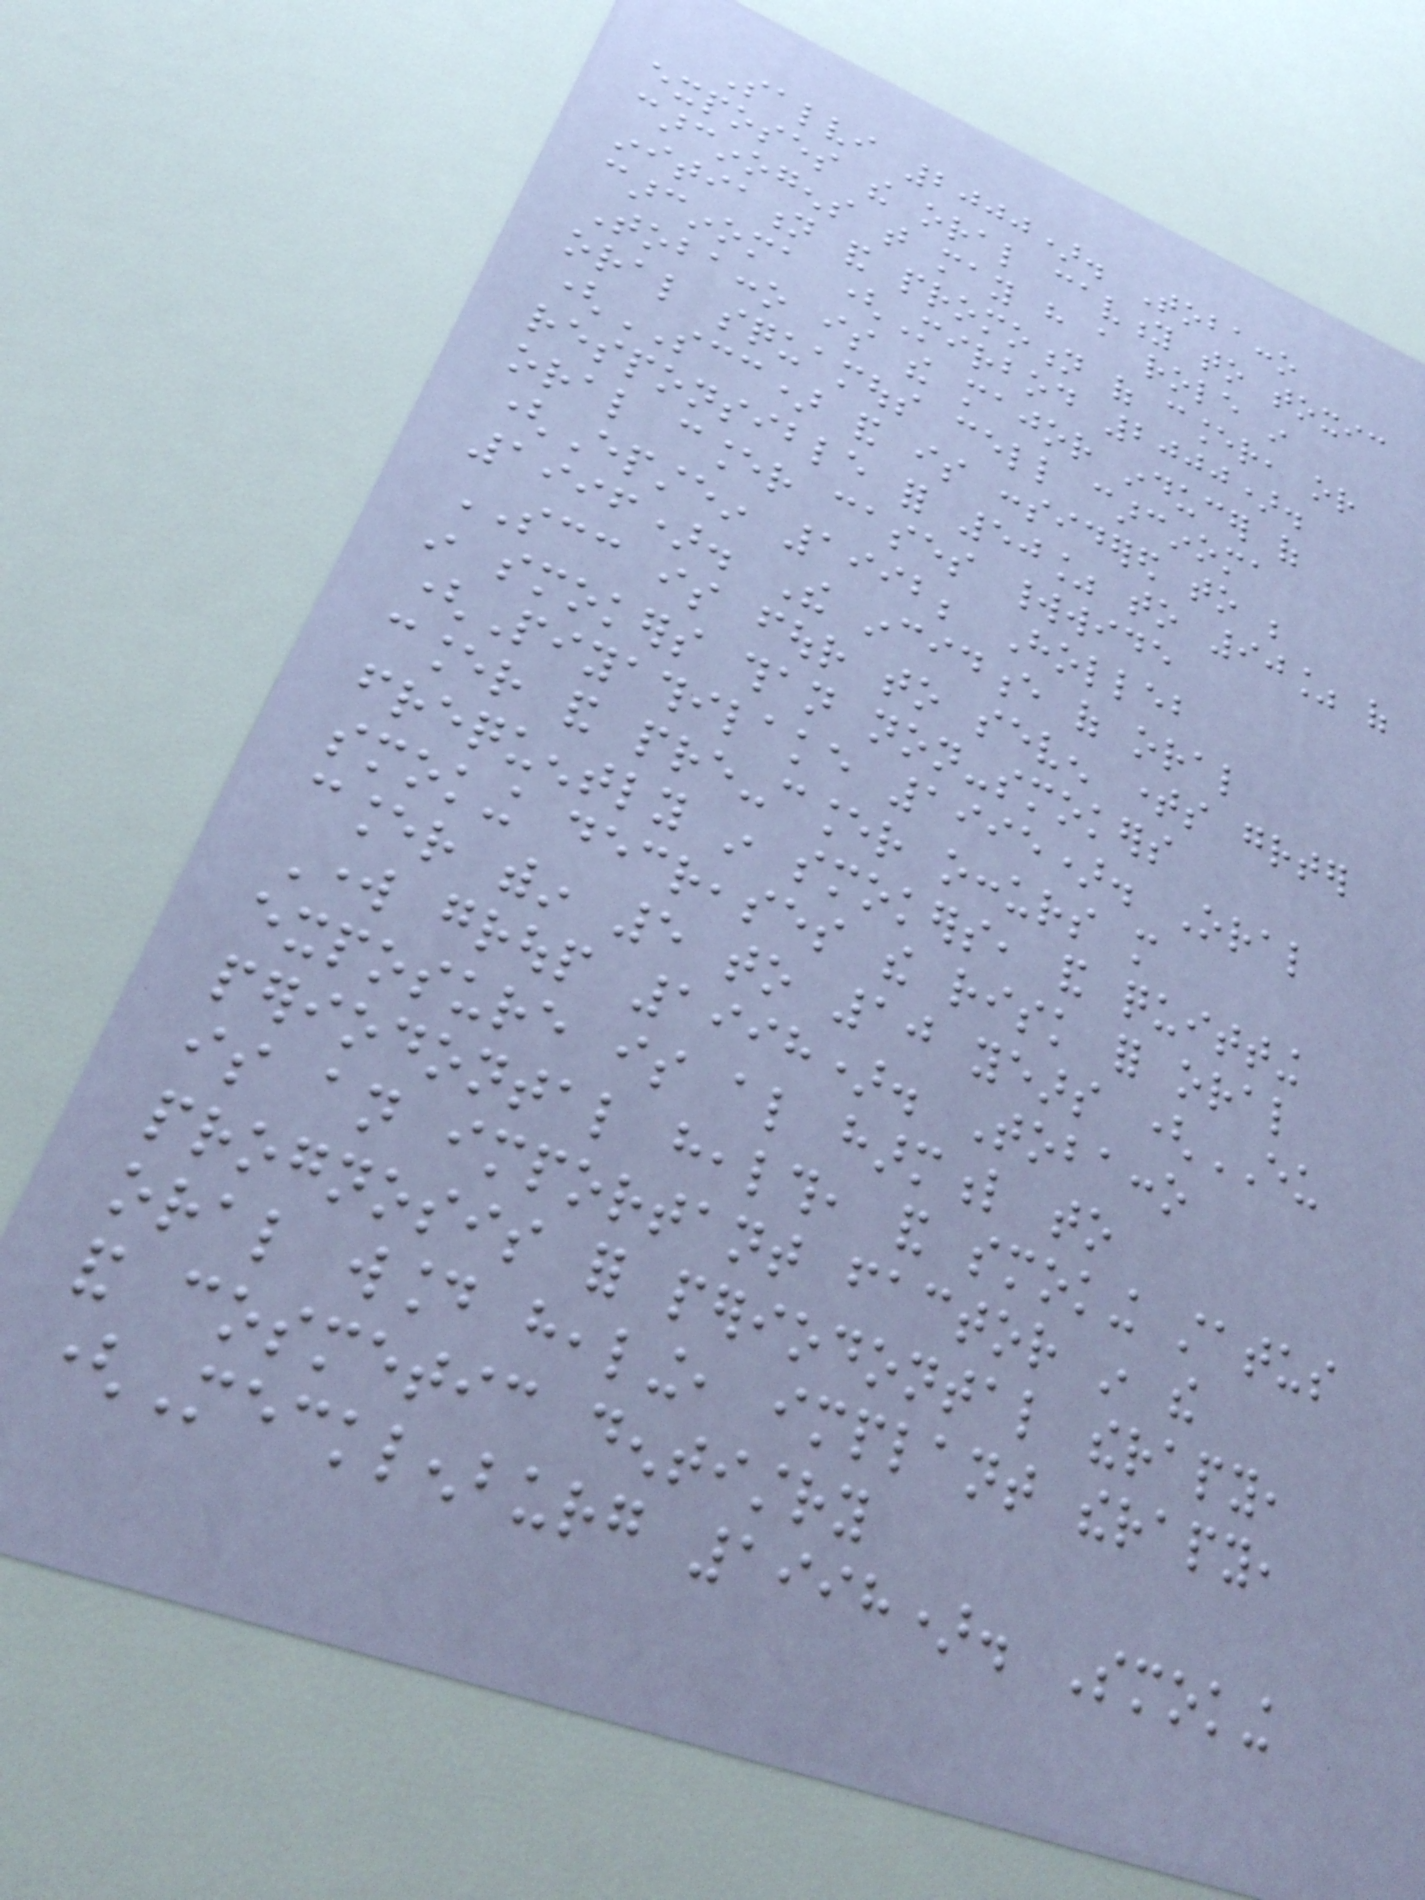Salvi 2000). Tobacco
exposes the oral cavity to toxic
carcinogens that may have a role in
initiation and promotion of cancer, or
carcinoma (Mirbod 2000).
Tobacco is the major inducer of
oral squamous cell carcinoma
(SCC) and is considered to be
responsible for 50% to 90% of
oral cancer cases worldwide
(Epstein 1992; Holleb
1996). The incidence of oral
SCC is four to seven times greater
in smokers than non-smokers
(Piyathilake 1995). Oral
cancer and pre-cancer occurs more
frequently in smokers, and quitting
smoking decreases the risk for oral
cancer within 5 to 10 years (EU
Work group 1998). Tobacco
exposure is also harmful to
periodontal health, and smoking status
is an important factor in the
prognosis for periodontal therapy,
oral wound healing, implant therapy,
and cosmetic dentistry
(Mecklenburg 1998). Smoking
